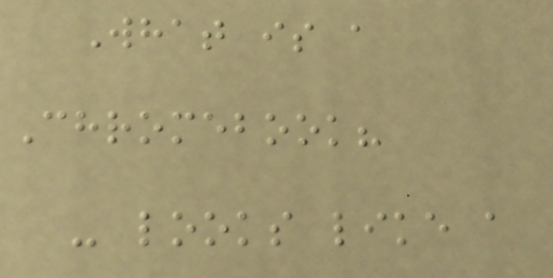What is a
Chromebook?
- looks like a
